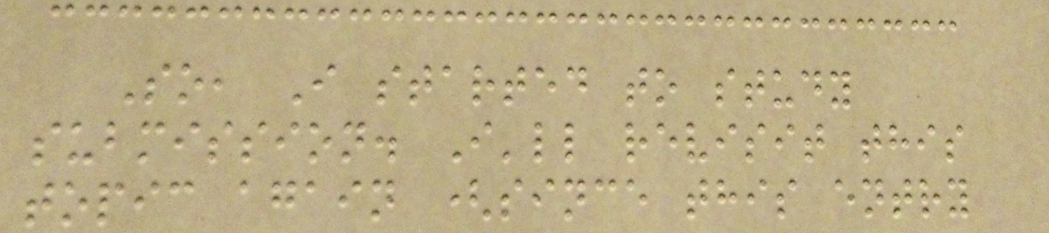So, I started to study
submission. I'll revisit this
topic again (since this entry
